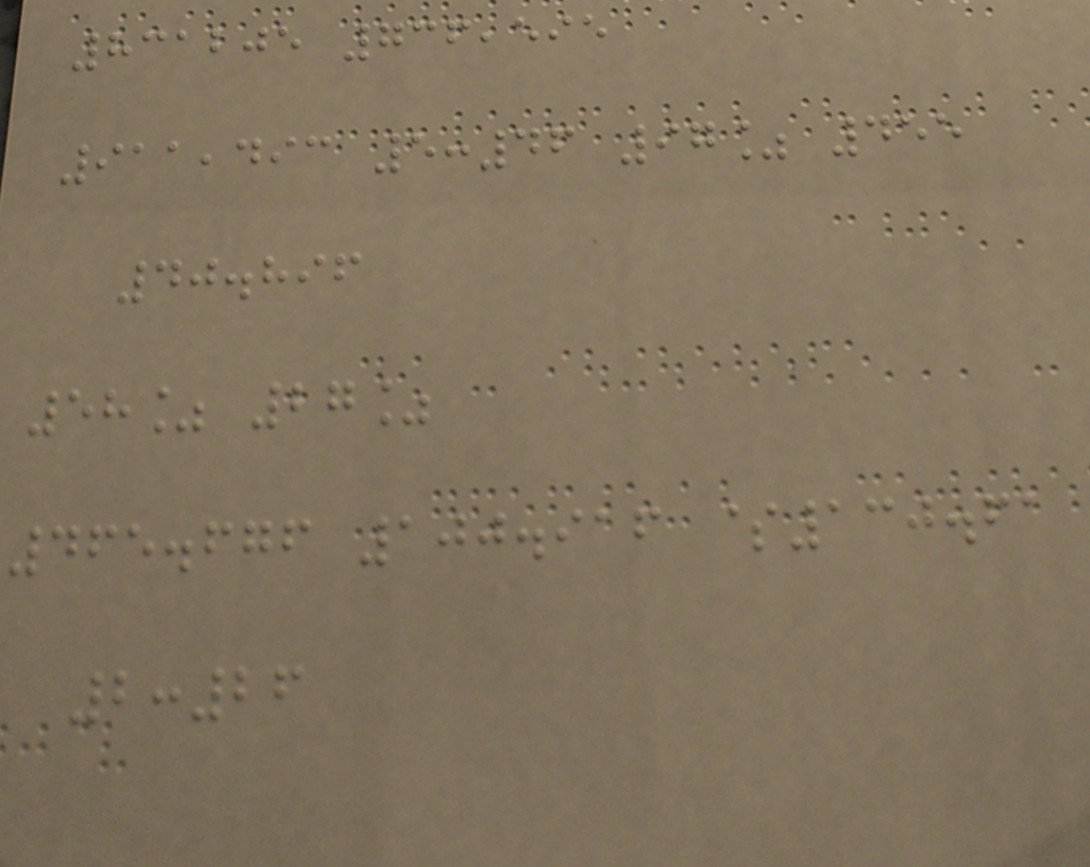831205 736,595
911,493 5:46 97% 455
40.896
58% 27%
465.676 100.916 $130.61
2:26
